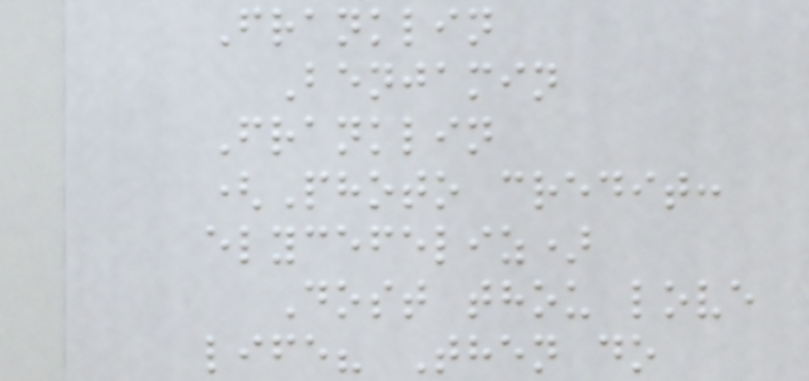Franklin
Benjamin
Franklin
(Photo credit:
elycefeliz)
Dost thou love
life? Then do
